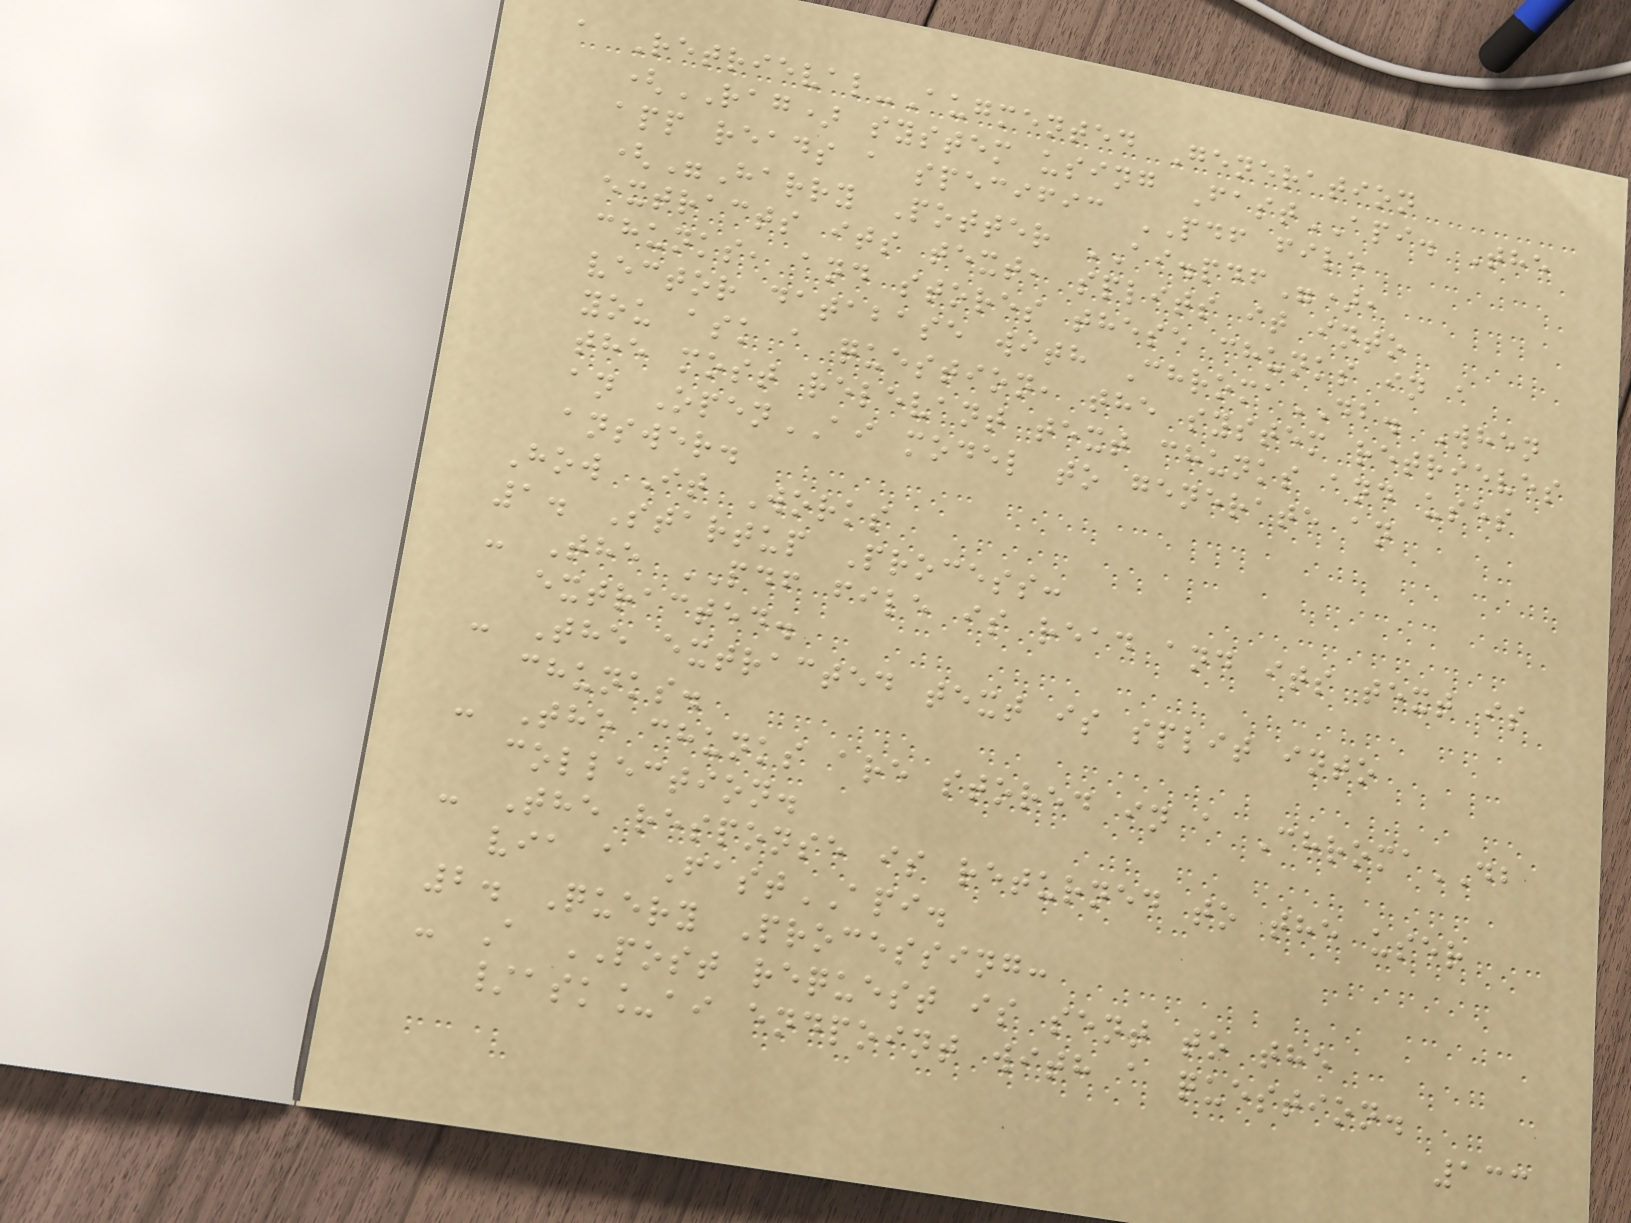a Retrieval-Augmented Generation
(RAG) system using FastAPI. The
app reads a specific PDF file
("Harry Potter AI.pdf"),
extracts its text, splits it into
chunks, and stores these chunks in a
vector database with ChromaDB. When
you ask a question, the system retrieves
the most relevant text chunks and uses
an OpenAI model to generate an
answer.
How It Works
1. Startup Process:
- The PDF file is read and its text is
extracted.
- The extracted text is split into
chunks.
- The chunks are stored in a ChromaDB
collection.
- The response is returned to the user
via a FastAPI.
2. Query Processing:
- A POST request is sent to the
/ask_ai endpoint with a question.
133
